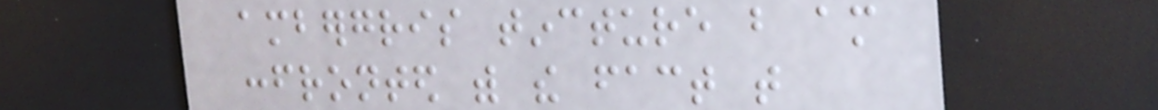ambergris tincture but am
confronted with the fact that
